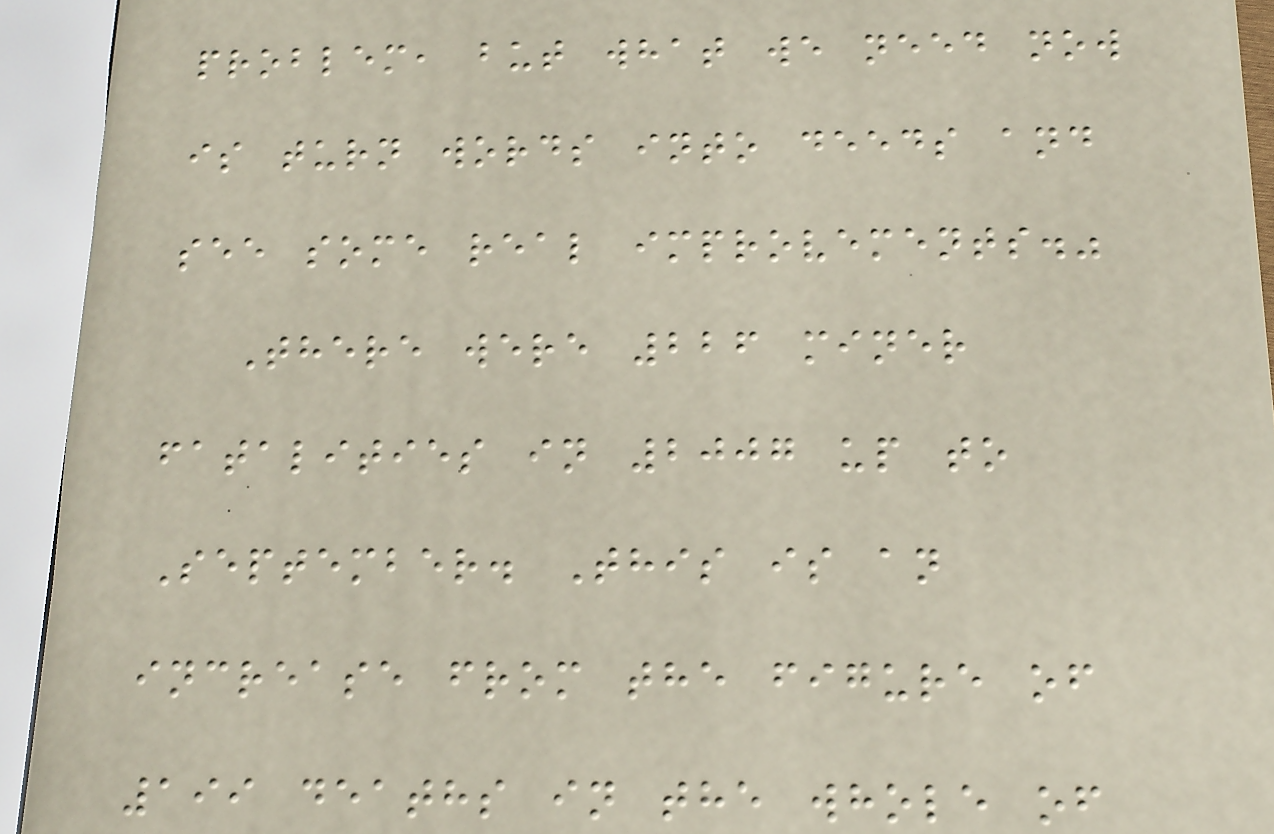problem, but what we need now
is turn words into deeds and
see some real improvements."
There were 226 miner
fatalities in 2007 up to
September. This is an
increase from the figure of
199 deaths in the whole of
